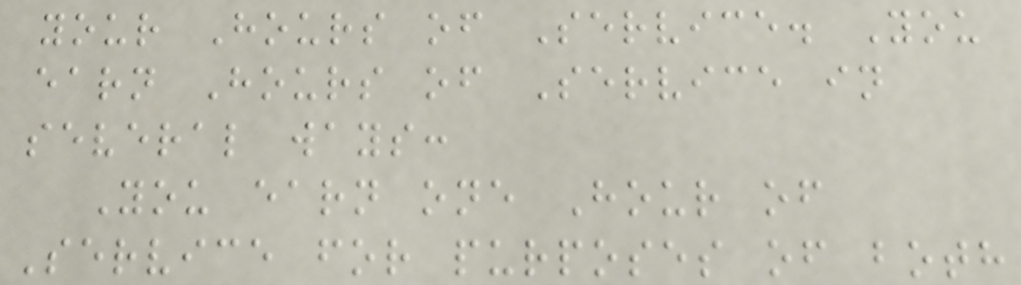your Hours of Service. You
earn Hours of Service in
several ways:
You earn one Hour of
Service for purposes of both
